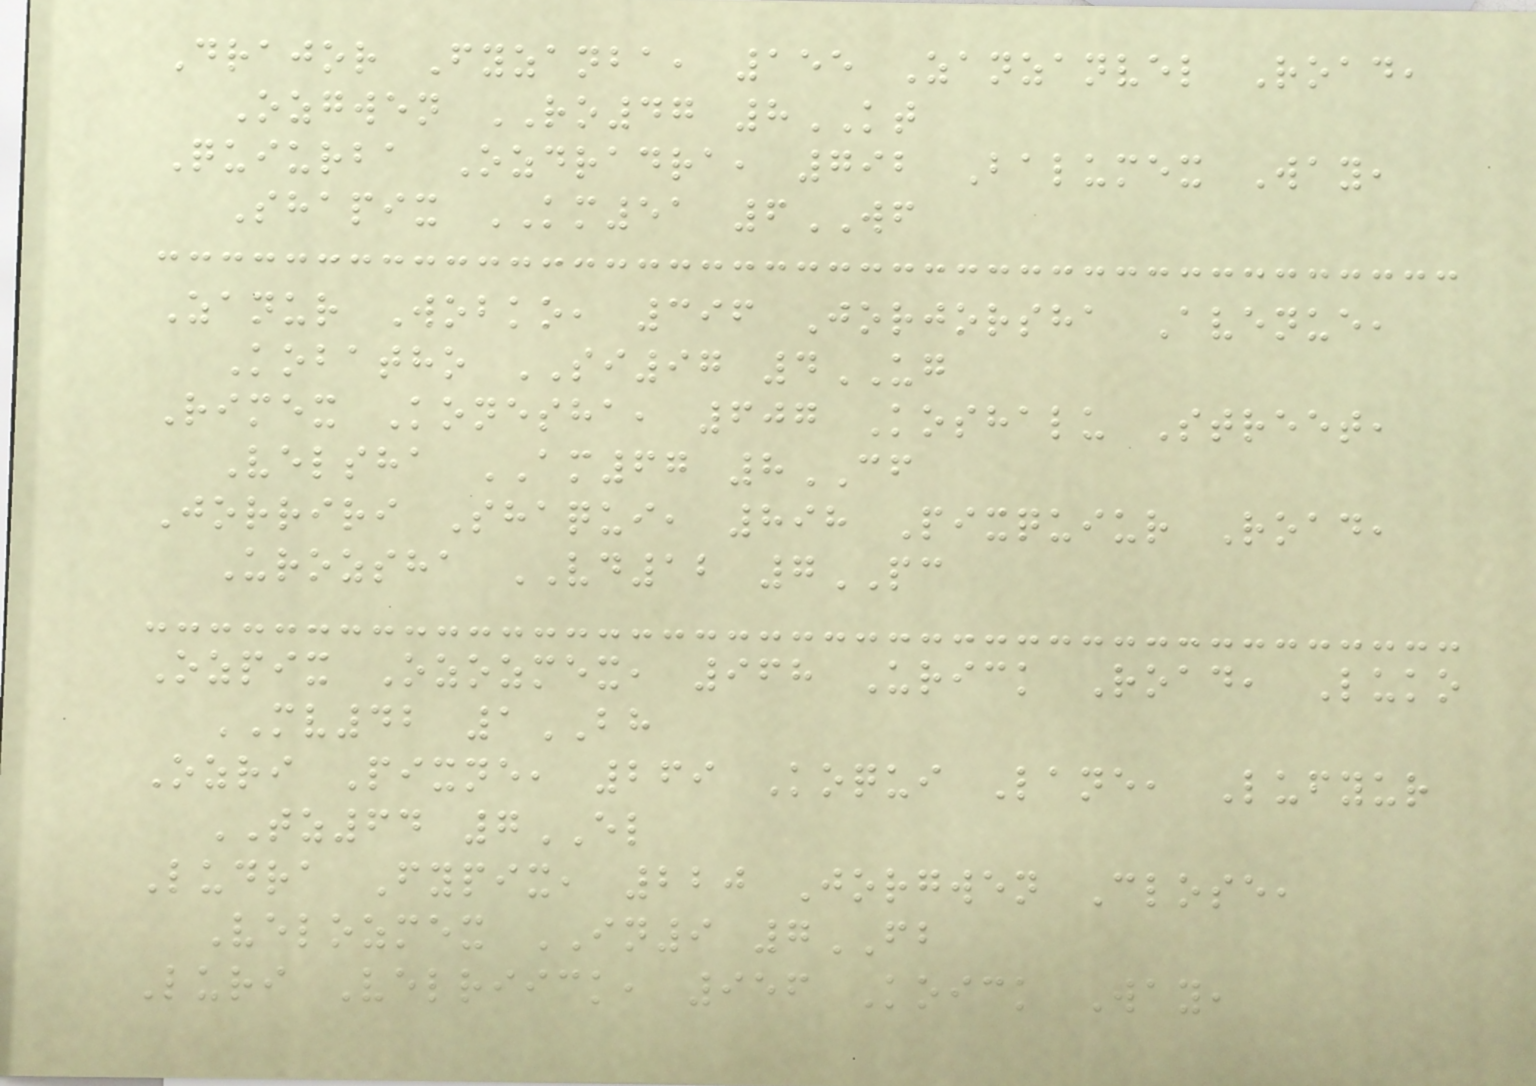Drajor Fyzanba, 155 Zanzanvel Road,
Ozgwen RO47 8KT
Quiurba Ozdradra, 792 Balumex Way,
Shapix KM51 6WF
Zanur Wobko, 396 Jorjorsha Avenue,
Kobatho SI97 4UG
Rimex Konesha, 607 Koshalu Street,
Velsha AM67 8CF
Jorriri Shaqui, 898 Pixquiur Road,
Urozsha VD12 7PC
Ozpix Ozozmex, 968 Urick Road, Luko
MV42 1BH
Ozri Pixne, 269 Koqui Lane, Lufyur
TZ64 7EL
Ludra Fypix, 220 Jorgwen Close,
Velozmex IN9 7FB
Luri Velriick, 956 Koick Way,
